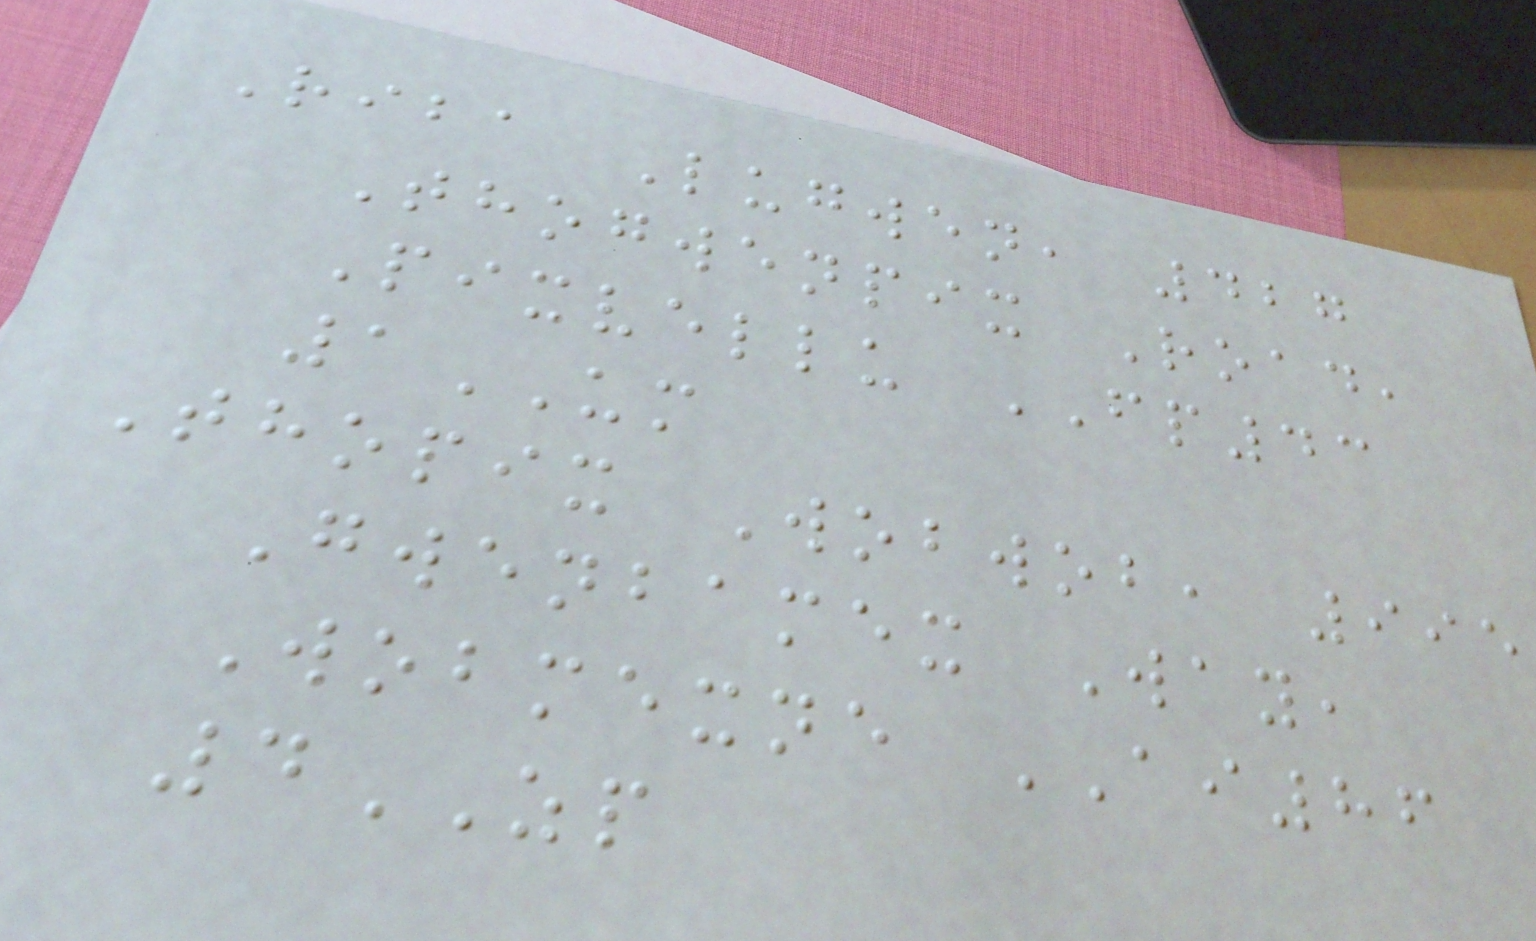Riba Lugwen, 427
Thogwenpix Road,
Pixvellu FP43
1UM
Thopix Wobwob, 995
Gwenbamex Way,
Wobmexne AI86
4ZP
